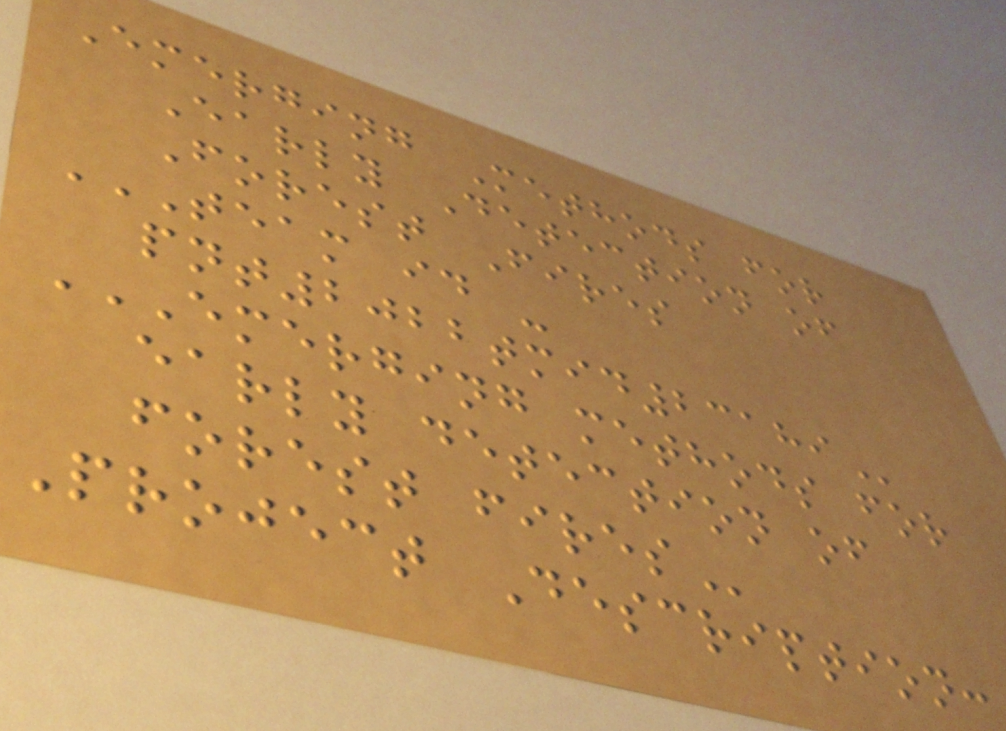Emerging Methods for
Early Detection of
Forest Fires
TEAM ID -
PNT2022TMID23189
EMERGING METHODS FOR
EARLY DETECTION OF
FOREST FIRES
Project Description:
